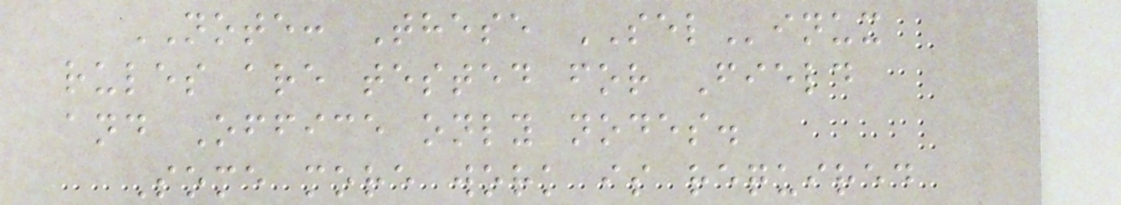NOTE: These SELinux
rules are tested for Field
and Office only nodes.
Some more work is required
